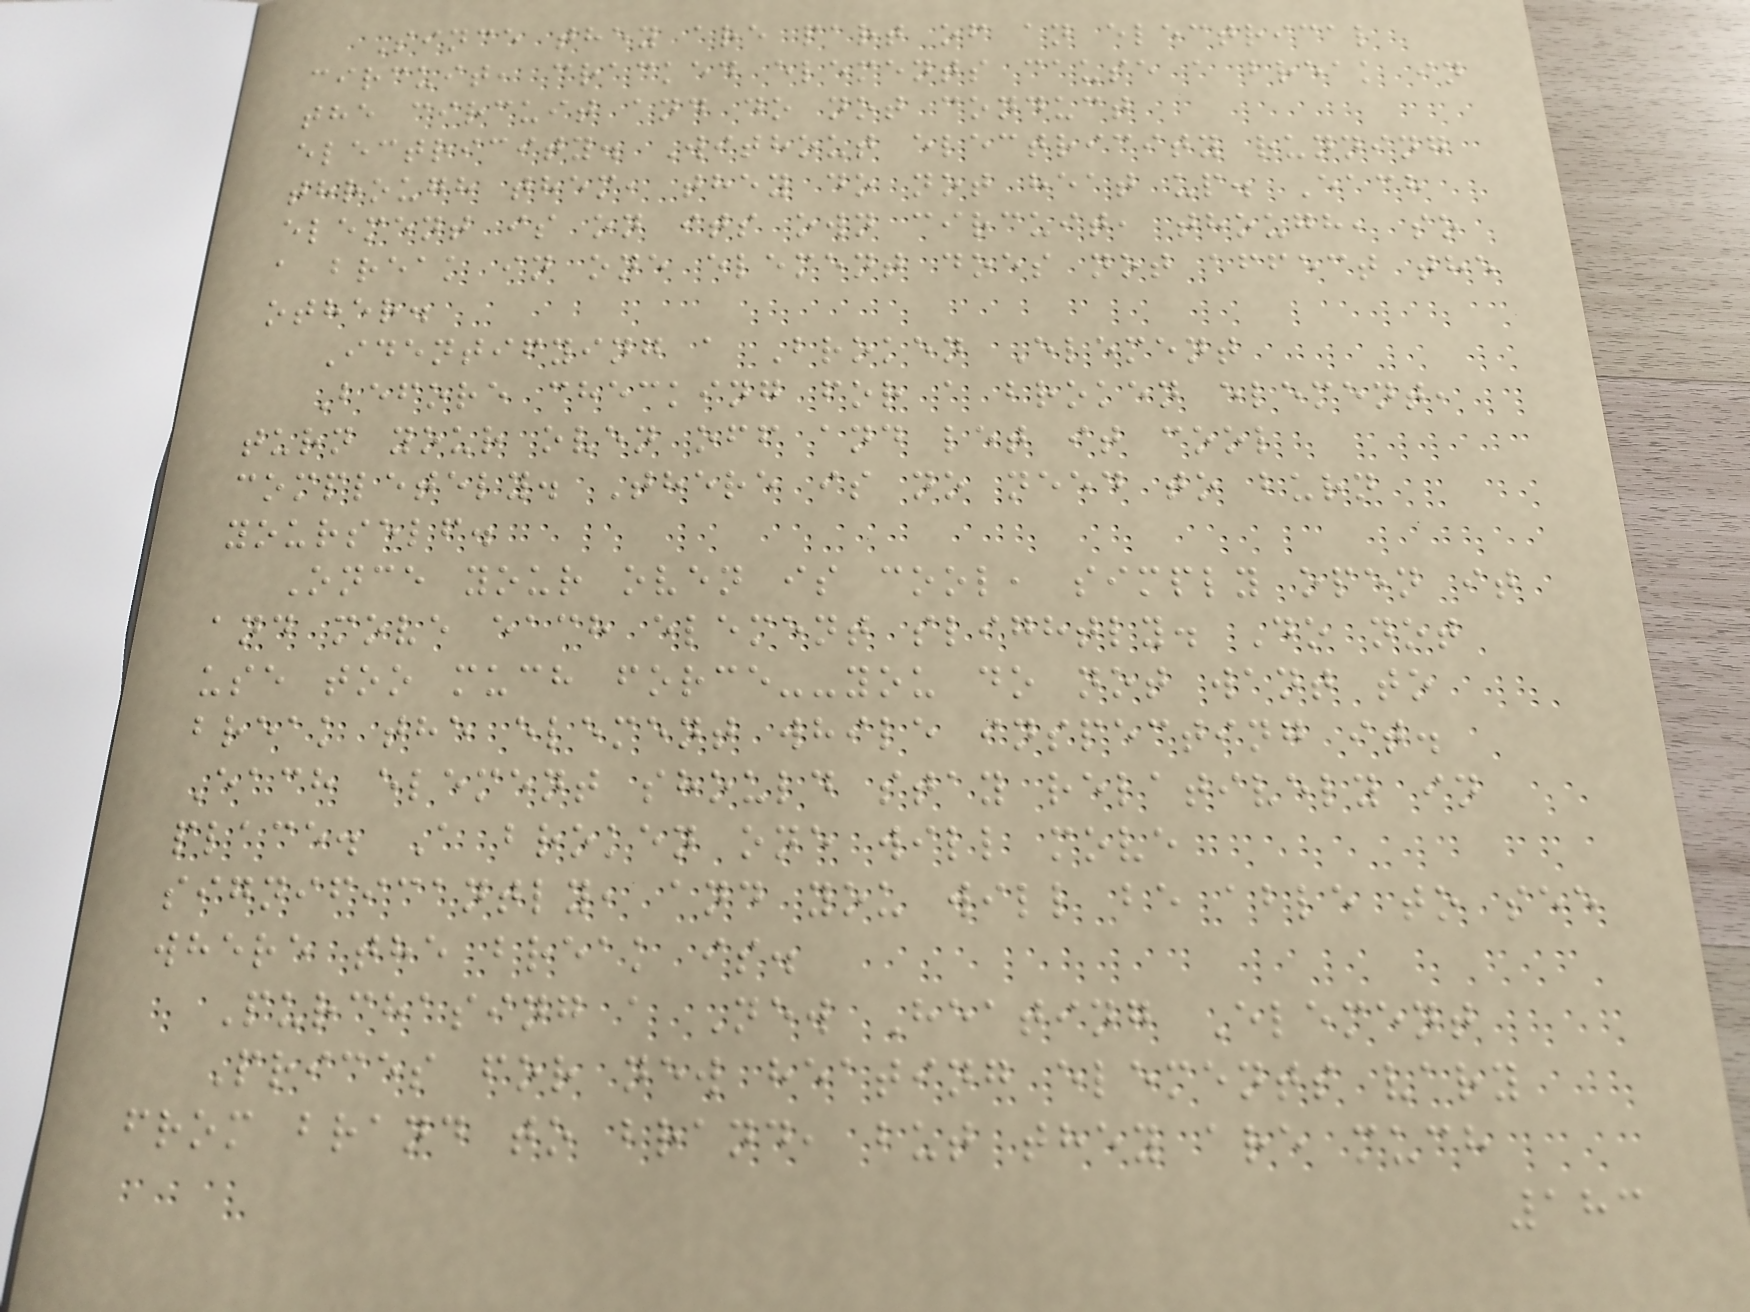Since they are part of an electrical
circuit, cracked elements cause a break in
the circuit and do not conduct
electricity. Without electricity running
through them, they do not heat up. Each
element is on its own circuit, though, so
a break in one element does not affect the
other.
Identifying a Broken Element
Before checking for a broken element,
turn your oven off and let it cool
completely. There is no need to burn
yourself.
Once your oven is cool, simply open it
and move each element slightly. Do not
use too much force--you do not want to
break the element while inspecting it.
Each element should stay relatively in
place. A broken one will move
significantly, and you will be able to see
where the break is.
Purchasing a New Heating Element
Prices for new heating elements vary
from brand to brand, but they are much
183
